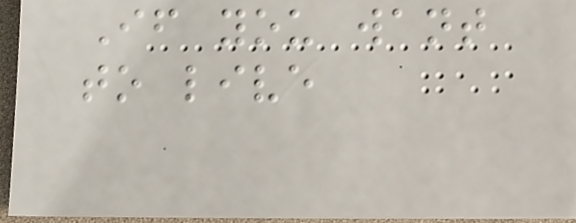If you want
to live
